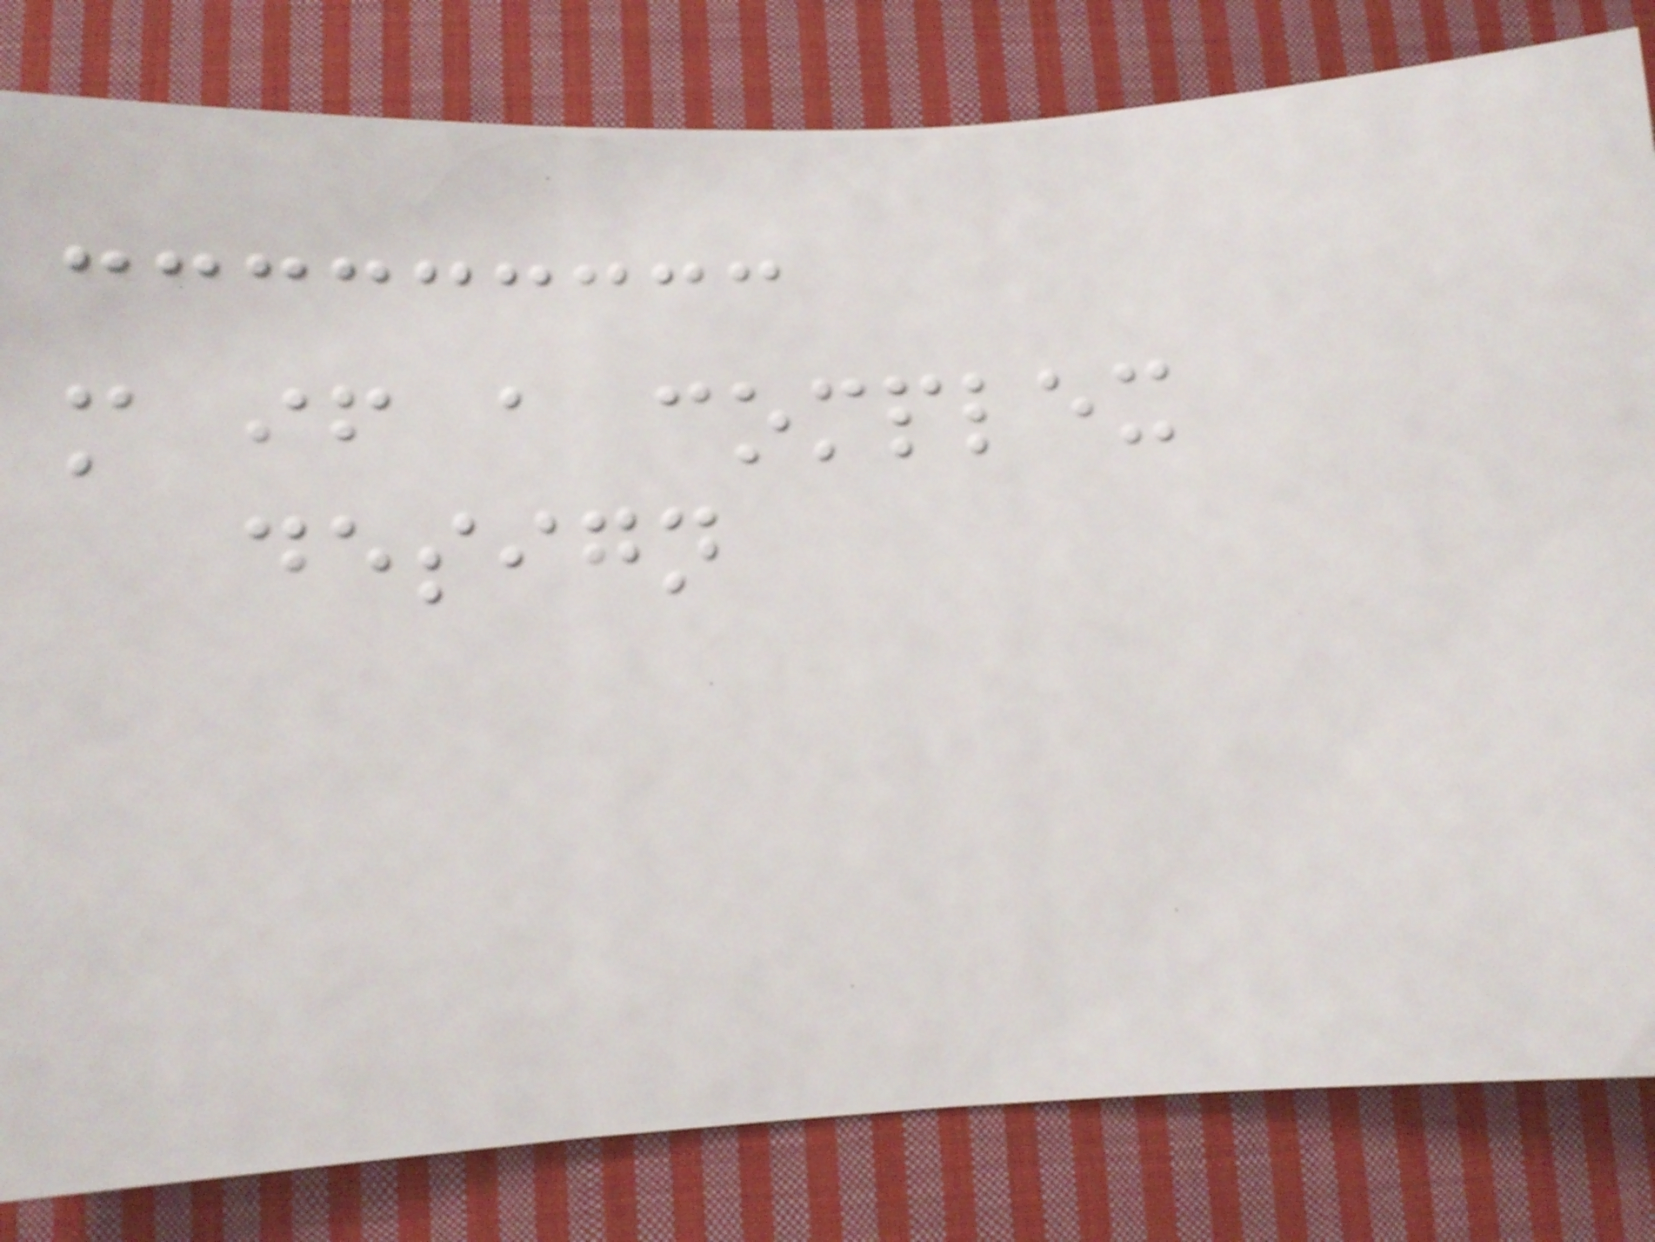more if a complex
design
